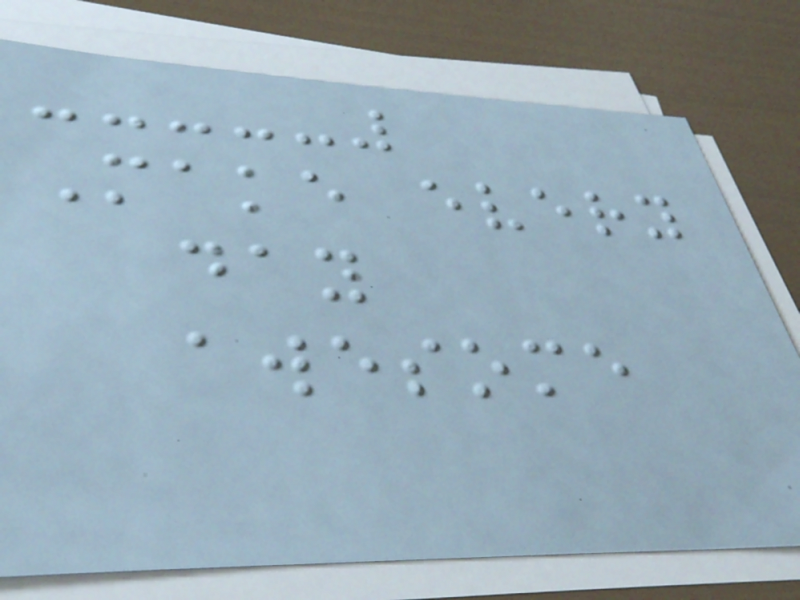Make every
day
awesome
